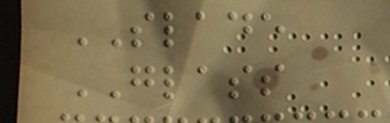SLADE
GLASS
